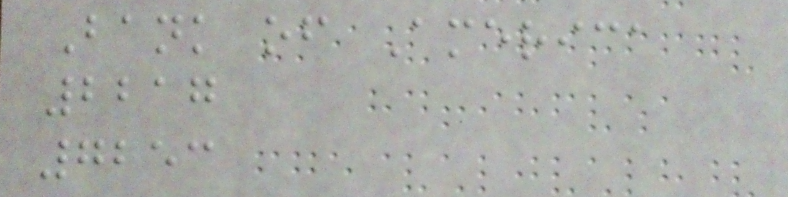Bank of America
2217
7253
